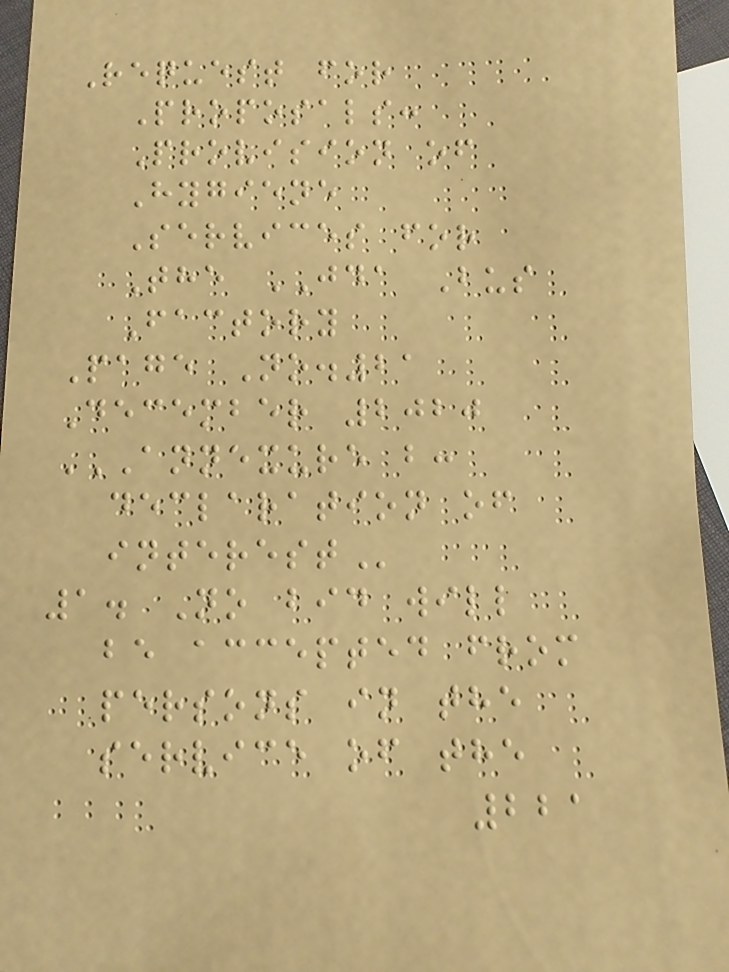Request for
Proposals:
Provision of
Hygiene
Services for
The JDA Bus
Factory
Page No.21
December 2020
ANNEXURE B:
DECLARATION OF
INTEREST
1. No bid will
be accepted from
persons in the
service of the
221
